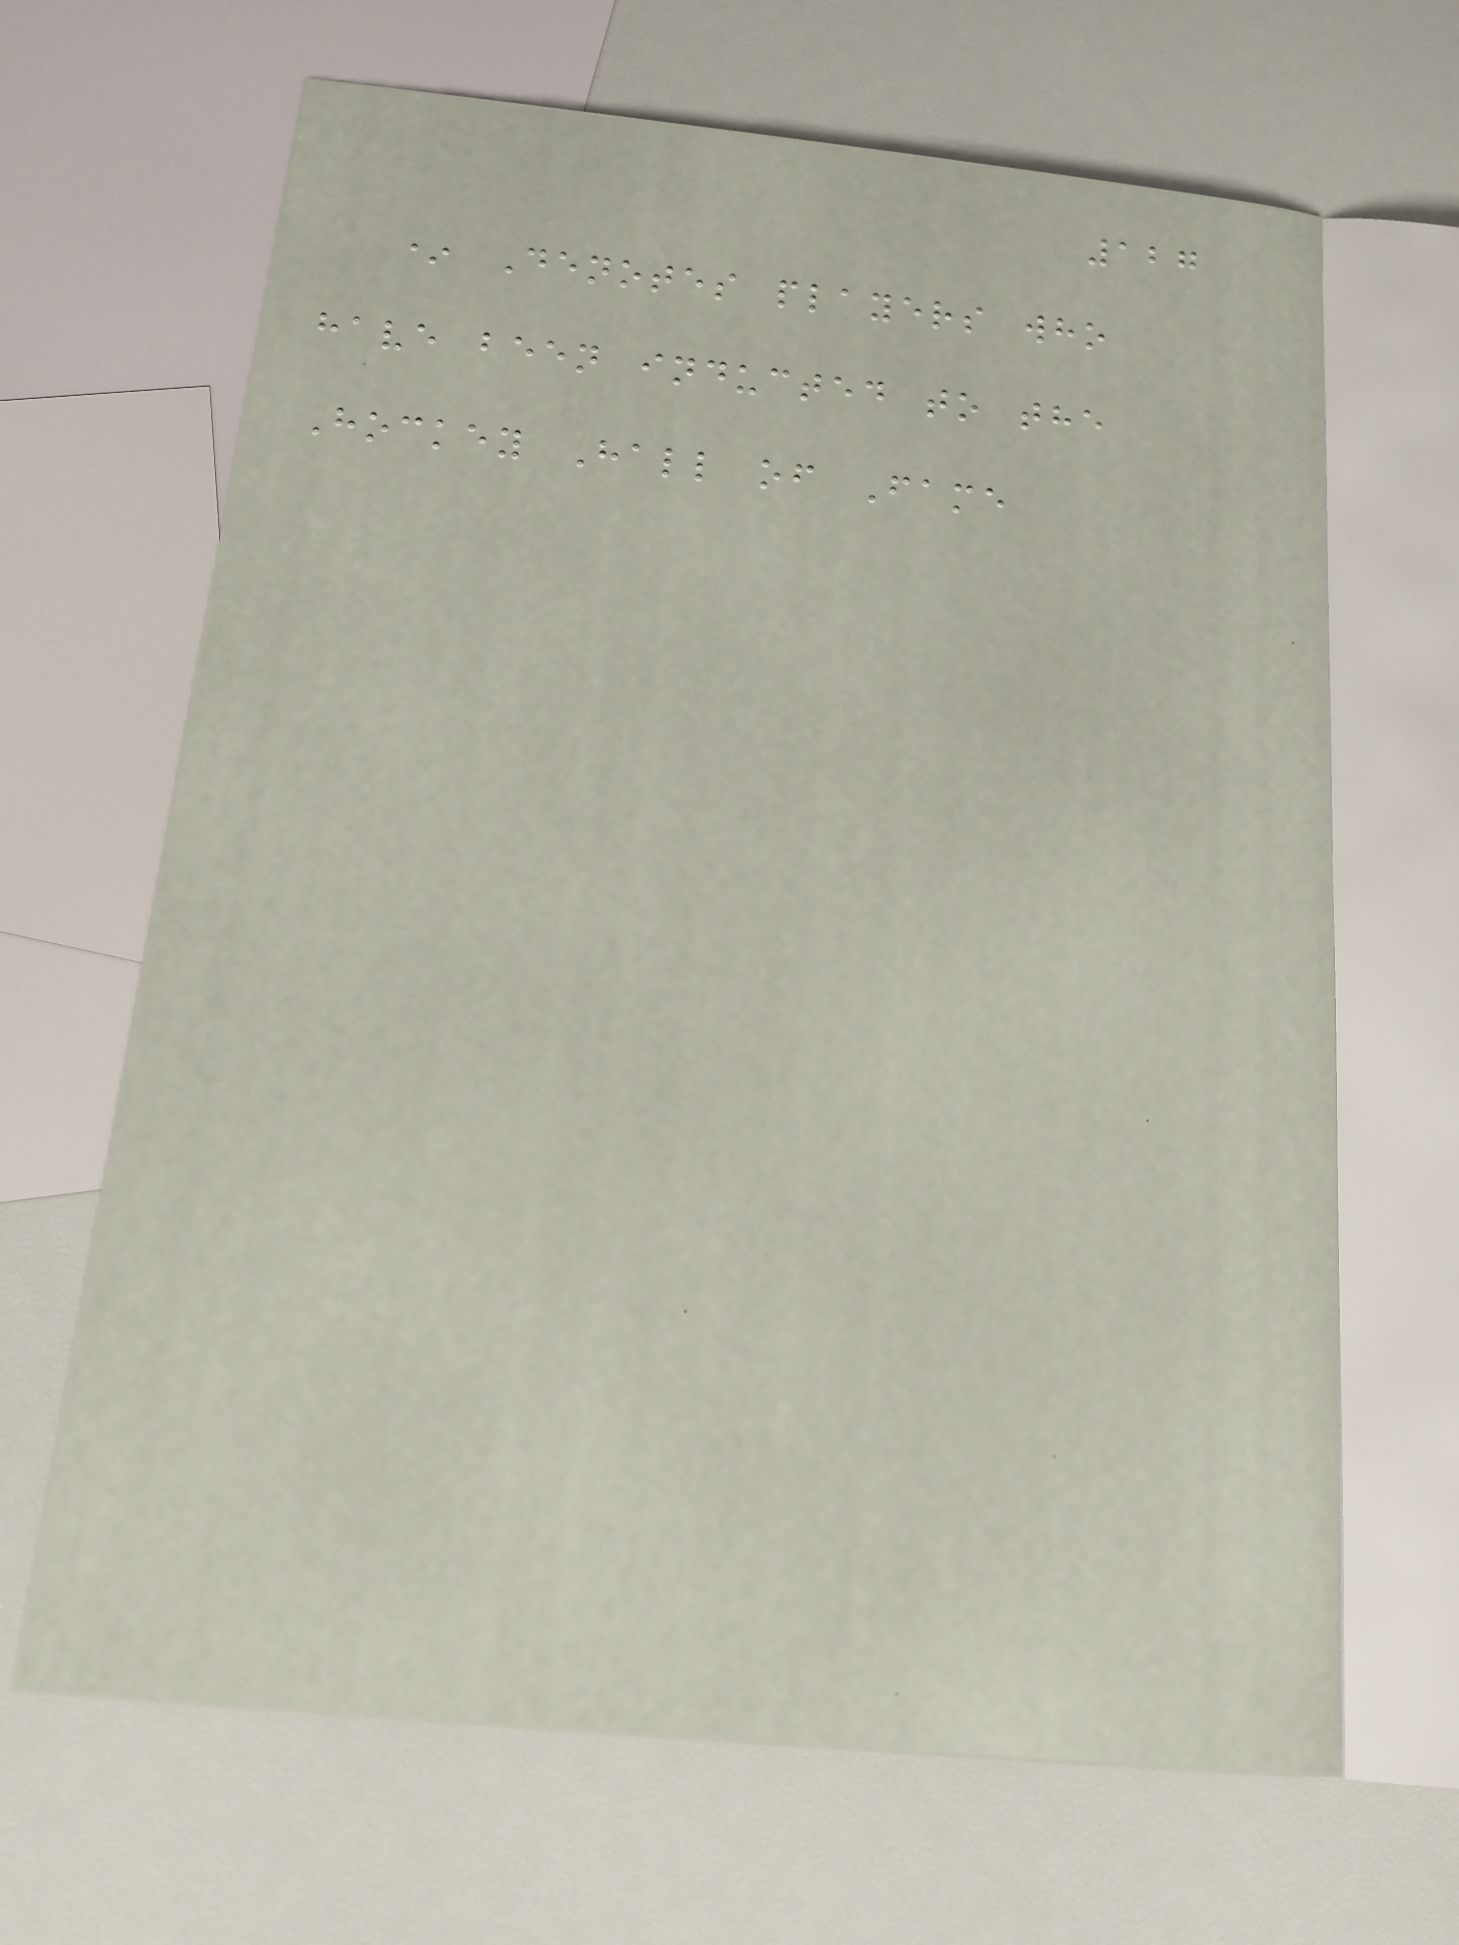127
* Denotes players who
have been inducted to the
Hockey Hall of Fame
